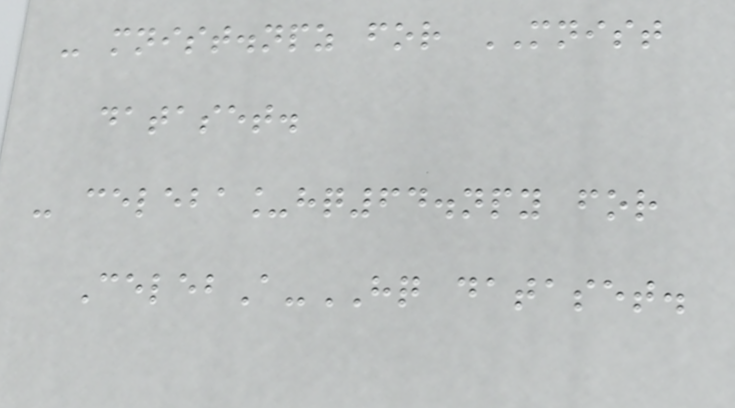- mnist.npz for MNIST
dataset.
- celeba_hq64.npy for
CelebA-HQ dataset.
